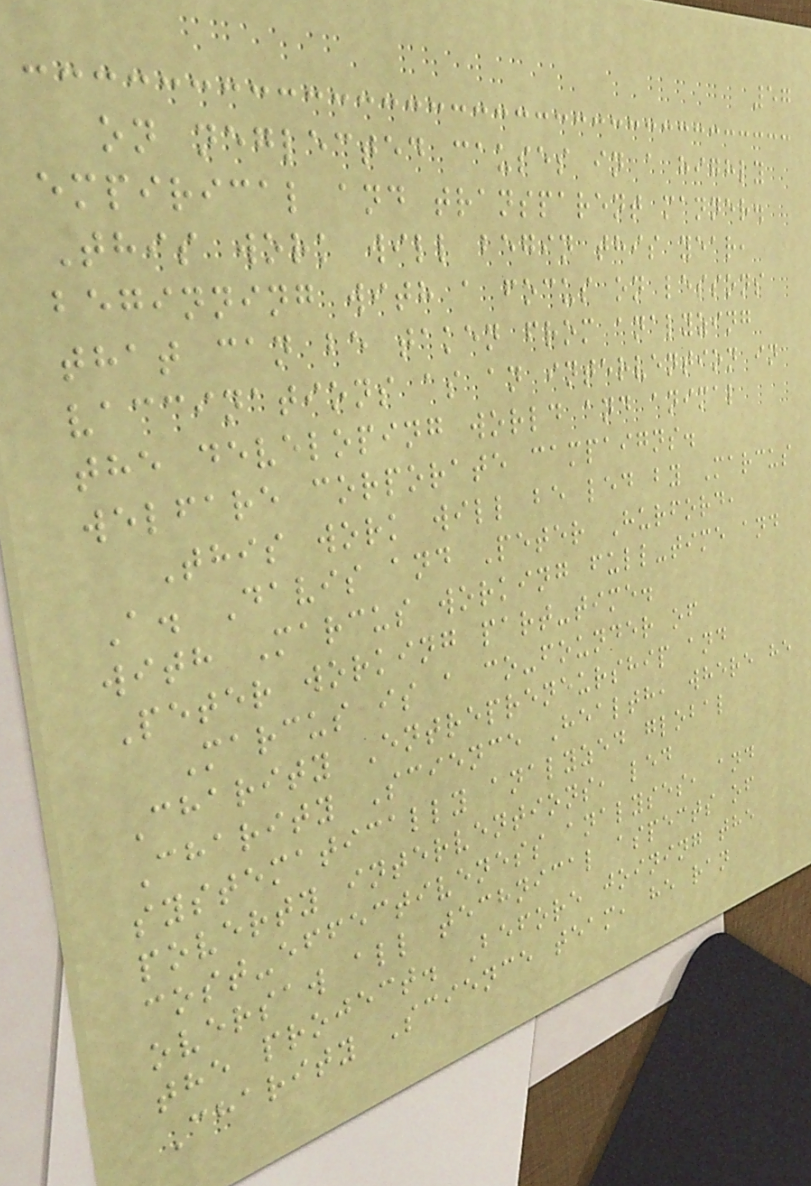57
on neglected causes in a highly
empirical and transparent manner.
This work will begin this year,
beginning with a focus on lessons
that can be taken from analyzing
vaccinations as an intervention in
the developing world and animal
welfare corporate campaigns.
This work will be led by Marcus
A. Davis and Peter Hurford,
with Marcus working full-time and
Peter working part-time.
Marcus is a co-founder of
Charity Entrepreneurship and
Charity Science Health, where he
systematically analyzed global
poverty interventions, led
cost-effectiveness analyses, and
oversaw all technical aspects of
the project. Before joining the
Charity Science team, he ran
